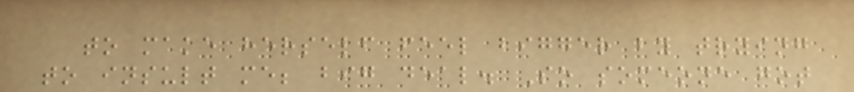to make herself feel bigger by trying
to insult me; big deal. So someone got
